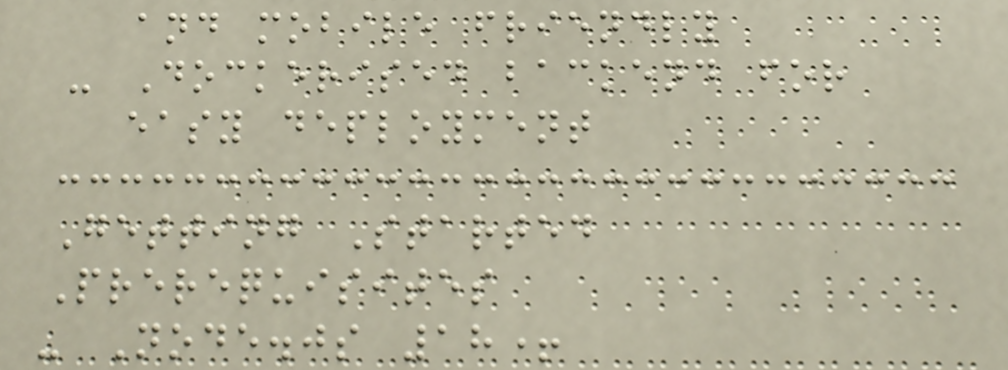and mobile friendly
- Dockerised backend for
easy deployment
Getting Started
Prerequisites
- Node.js 18+
